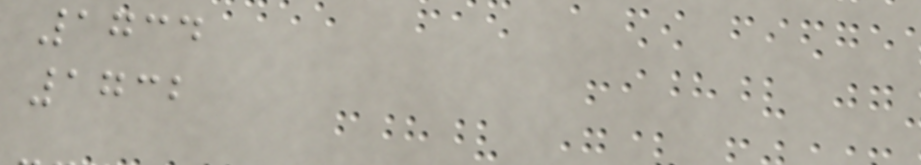1734
1732
